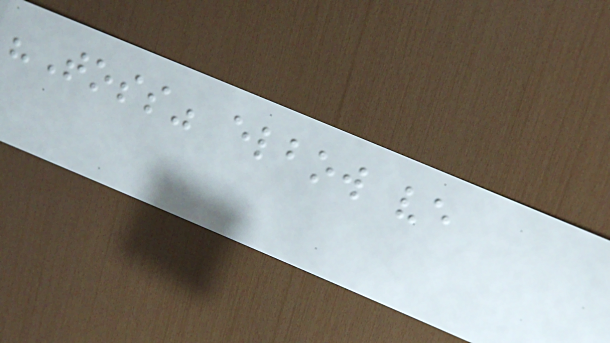"Toss" elbow ve
